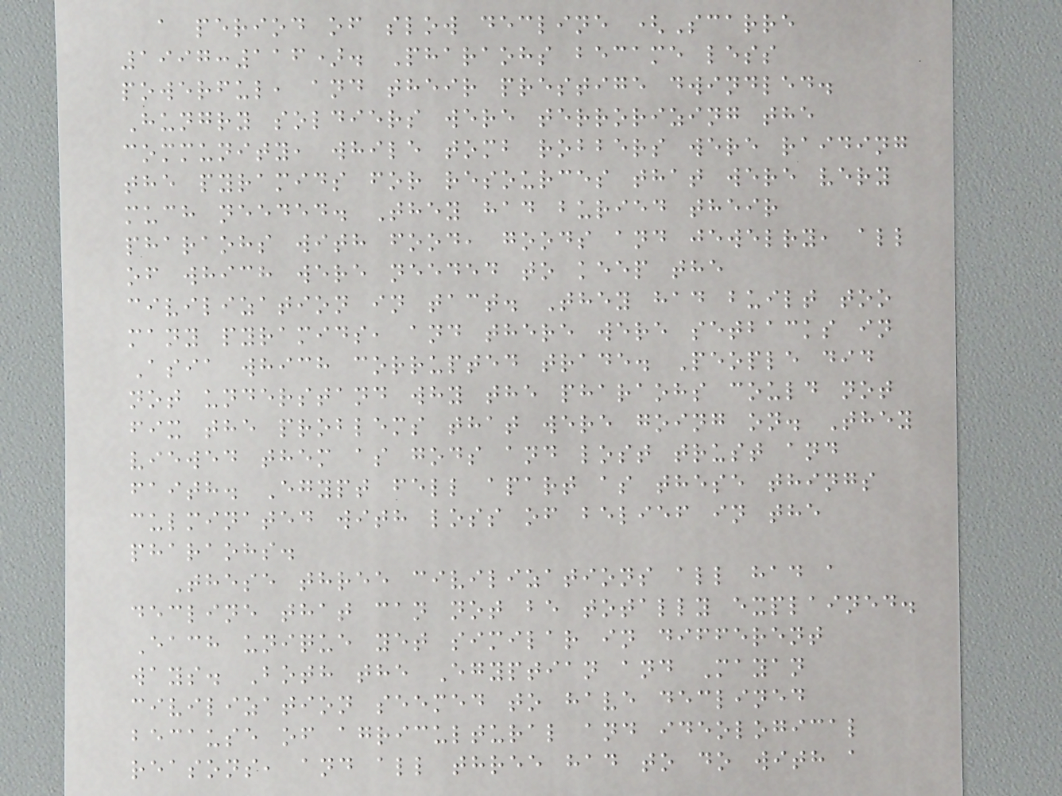a period of slow decline (Scarre
1997:116). Pharaohs became less
powerful, and their prestige dwindled.
Hungry soldiers were terrorizing the
community, while tomb robbers were raiding
the pyramids for resources that were very
much needed. They had buried their
pharaohs with food, goods and jewelry, all
of which were needed to keep the
civilization in tact. They had built too
many pyramids, and there were setbacks in
Asia which corrupted trade. People did
not understand why the pharaohs could not
fix the problems that were going on. They
viewed them as gods and lost trust and
faith. Egypt fell apart as these things
culminated with loss of belief in the
pharaohs.
These three civilizations all had a
decline that can not be totally explained.
Each unique yet similar in different
ways. Both the Egyptian and Mayan
civilization seemed to have declined
because of agricultural and ideological
reasons, and all three had to do with a
